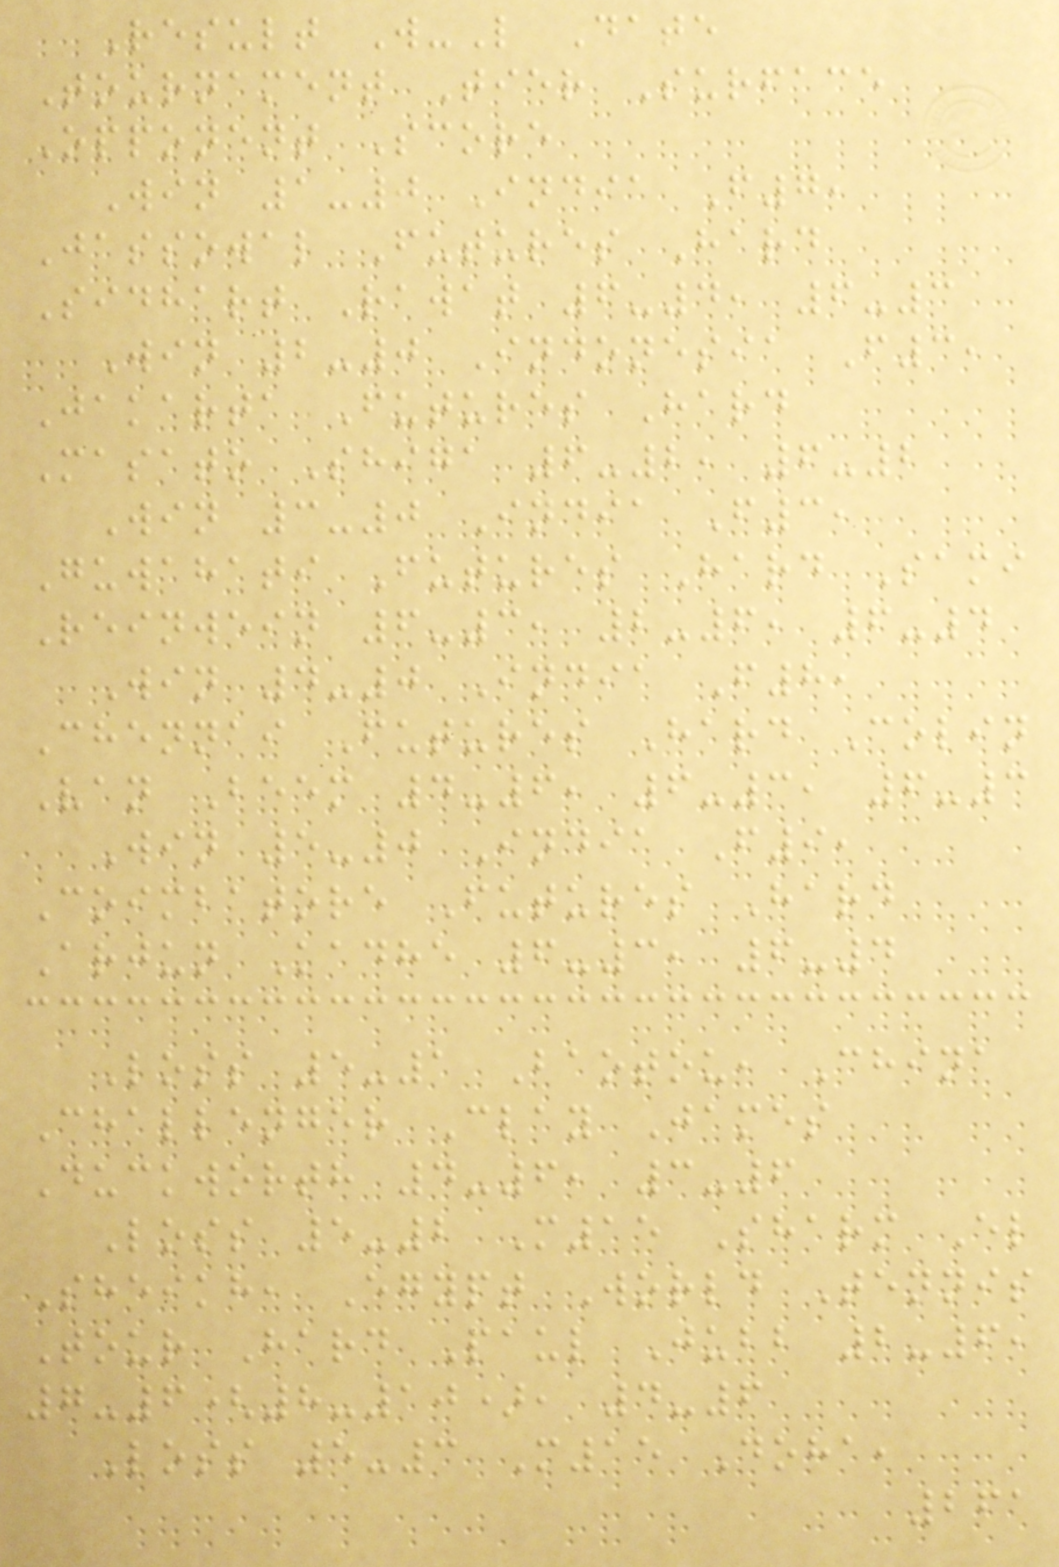Result W-L Date
Tournament Tier Surface
Opponent Score
Win 1-0 India F7,
Jassowal Futures Hard
Sidhart Rawat 6-4, 6-3
Win 2-0 Indonesia F3,
Jakarta Futures Hard
Masato Shiga 6-2, 6-2
Win 3-0 India F3,
Guwahati Futures Hard Sami
Reinwein 6-3, 2-6, 6-4
Win 4-0 India F8,
Chennai Futures Hard Colin
Van Beem 4-6, 6-3, 6-3
Win 5-0 India F9,
Coimbatore Futures Hard
Arjun Kadhe 6-3, 6-4
Loss 5-1 Baotou, China
Challenger Clay James
Duckworth 4-6, 3-6
Loss 5-2 M15 Sharm El
Sheikh, Egypt World Tennis
Tour Hard Paul Jubb 2-6,
7-6(8-10), 4-6
Loss 5-3 M15 Doha,
261
